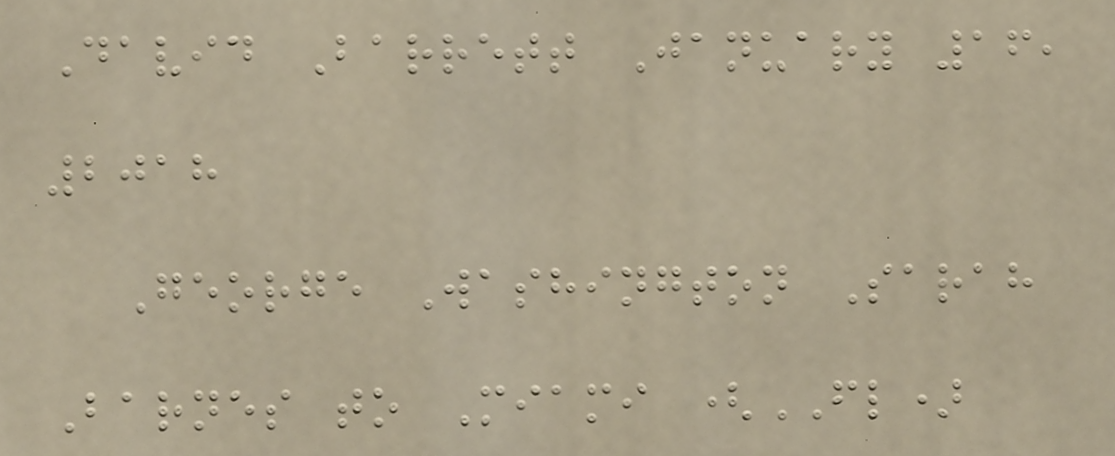David Barrett January 16,
2018
George Washington Sarah
Barnes to Miami (FL)
